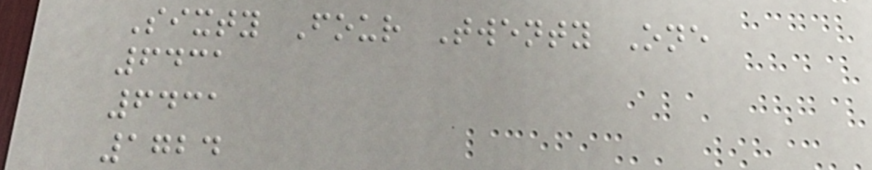Sixty Four Twenty One
6431
6431
1724
